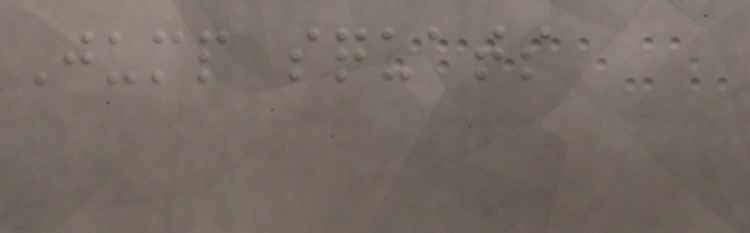Jump squats
